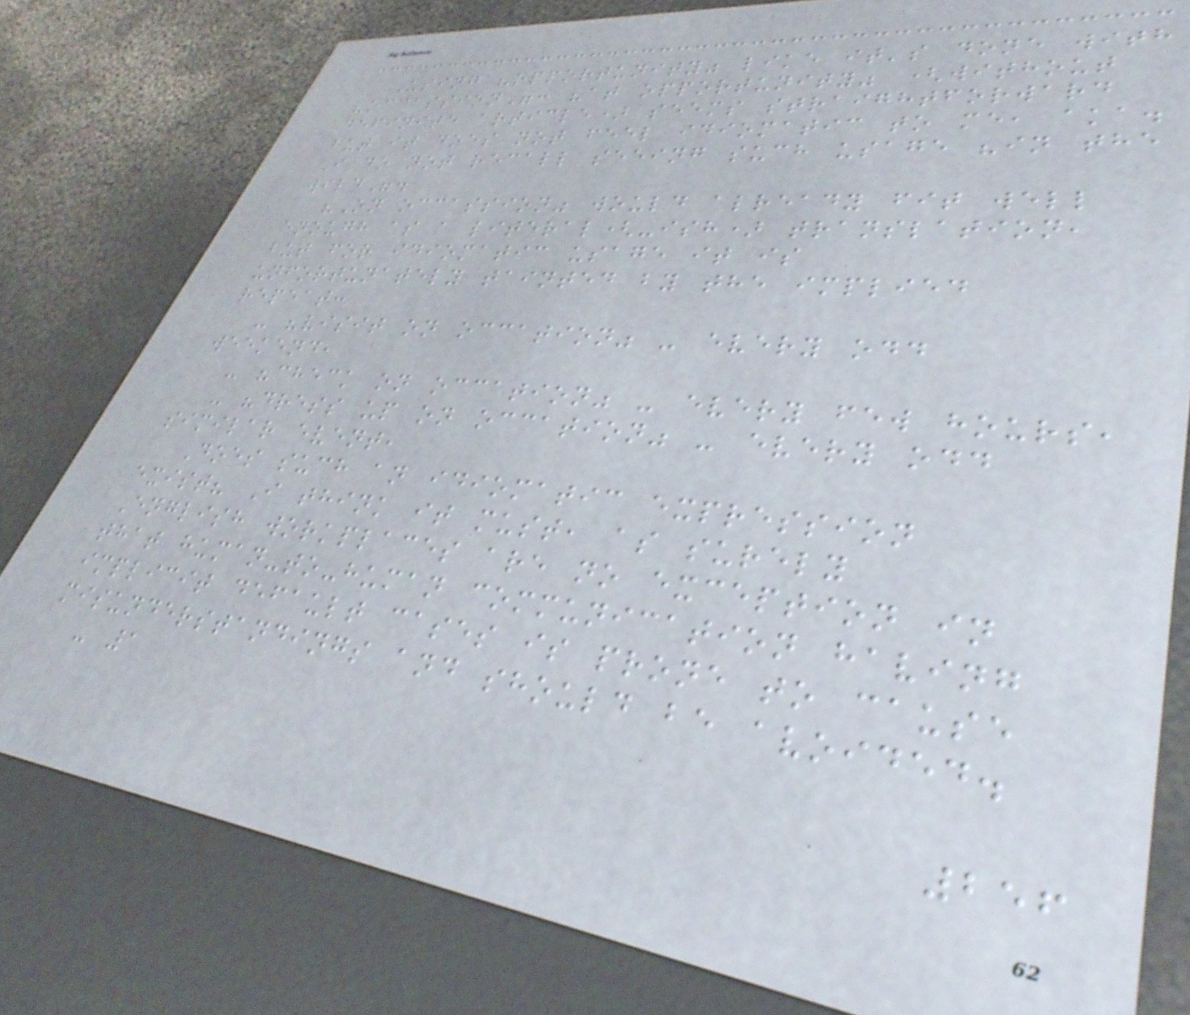Using "opportunity" like it's done with
"occassion": "at opportunity" (without
definite article) seems straightforward
but it does not feel idiomatic to me, aka.
I do not recall seeing such usage "in the
wild".
"On occassion" would already fit well
enough as a literal(-ish) translation,
but for idiomatic usage it is
unfortunately tainted by the implied
repeat:
- "visit on occation" - every odd
weekend,
- "check on occation" - every few hours,
- "dress up on occation" - every odd
similar event,
Does such an idiomatic expression
exist? I think it must, as surely
English workplaces are no exception in
that human-to-human communication having
implicit default cases is prone to cause
misunderstandings and should be avoided.
- 1
256
